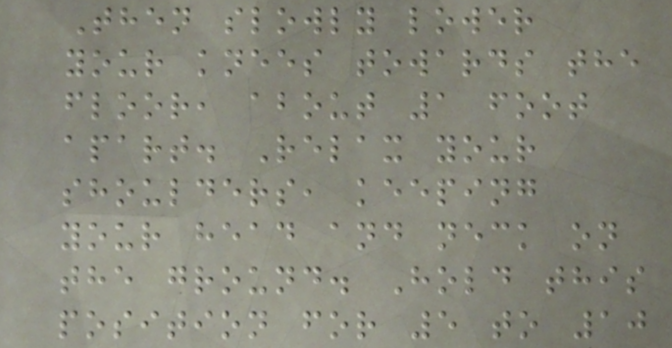Then slowly lower
your knees towards the
floor, about 1 foot
apart. Relax your
shoulders, keeping
your head and neck on
the ground. Hold this
position for 5 to 10
